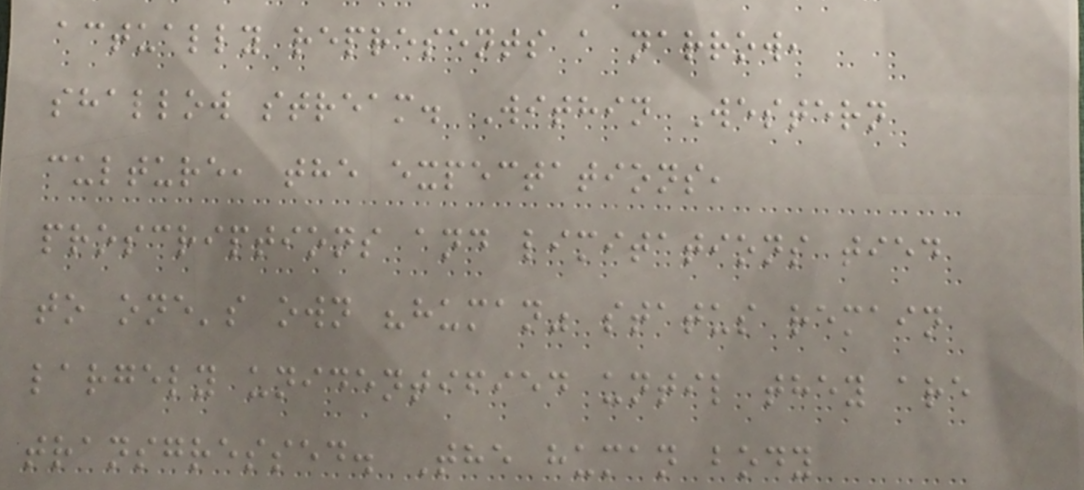actually represents a narrow,
shallow stream. Within Western
culture, the expectations,
proscriptions and limitations tied
to one's own "human" status remain
largely unidentified until they are
transgressed. The human body
